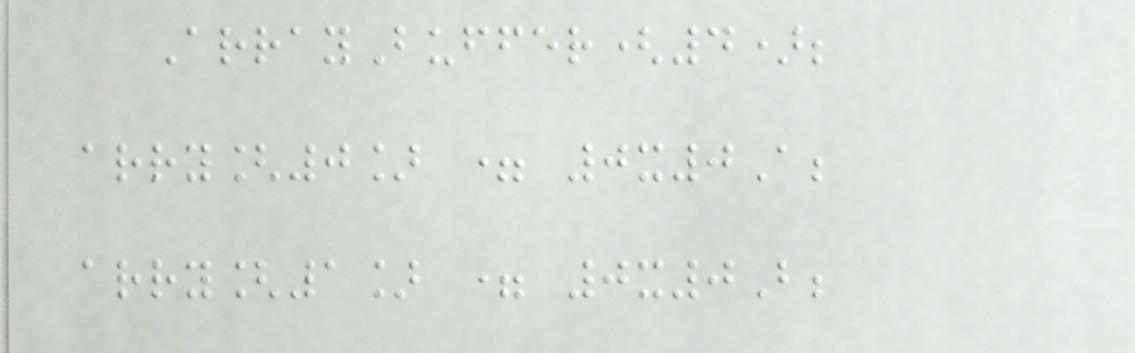ArrayBuffer(4);
arry[0] = 0x0A;
arry[1] = 0x0B;
